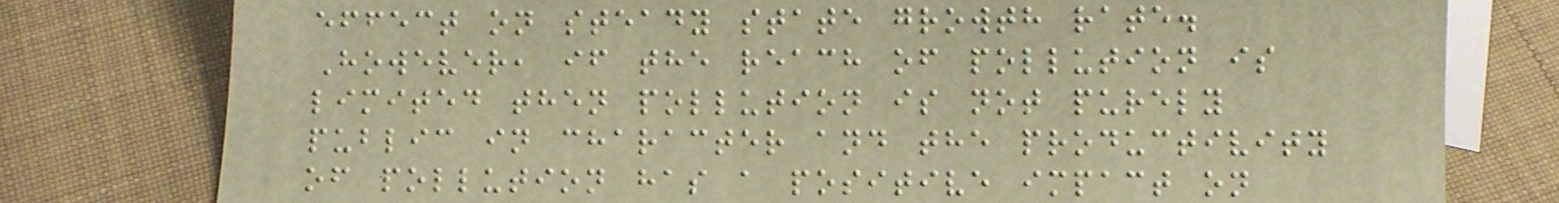effect on steady state growth rate.
However, if the reach of pollution is
limited then pollution is not purely
public in character and the productivity
of pollution has a positive impact on
